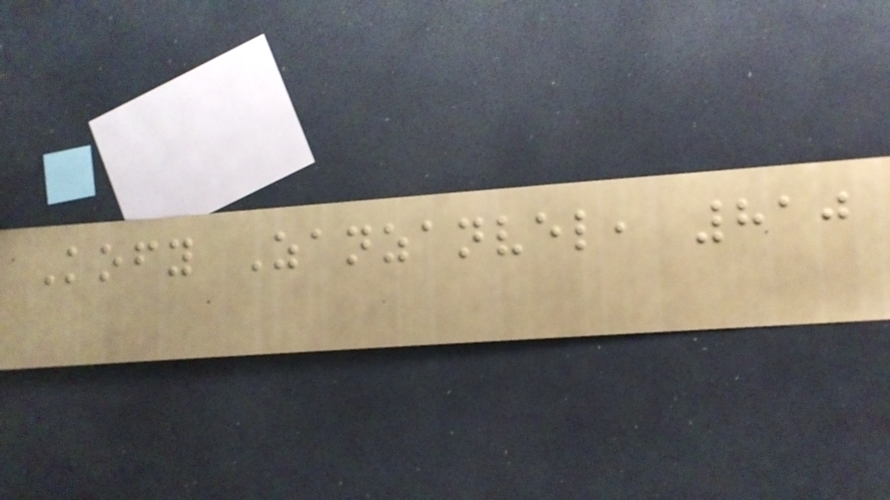Kofy Zanzanvel, 810
